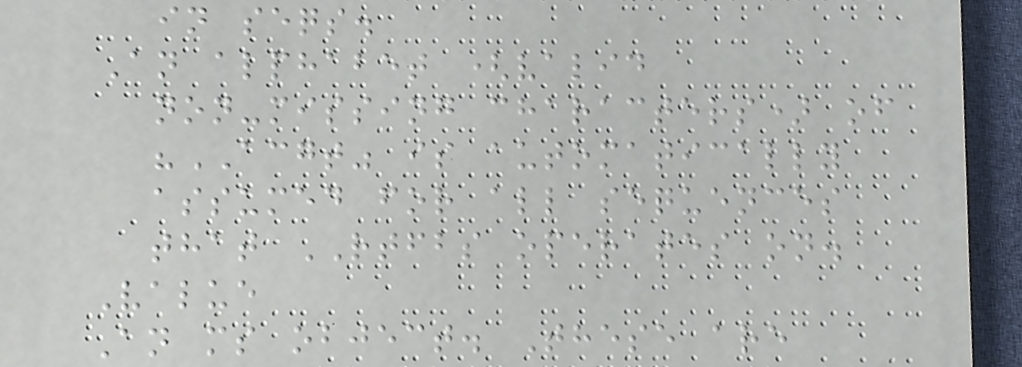in seqs.
An alphabet (valid
non-missing characters) of
"ACGT" is automatically
assumed for all sequences
that RTFBS operates on.
Value
An ms object. These are
